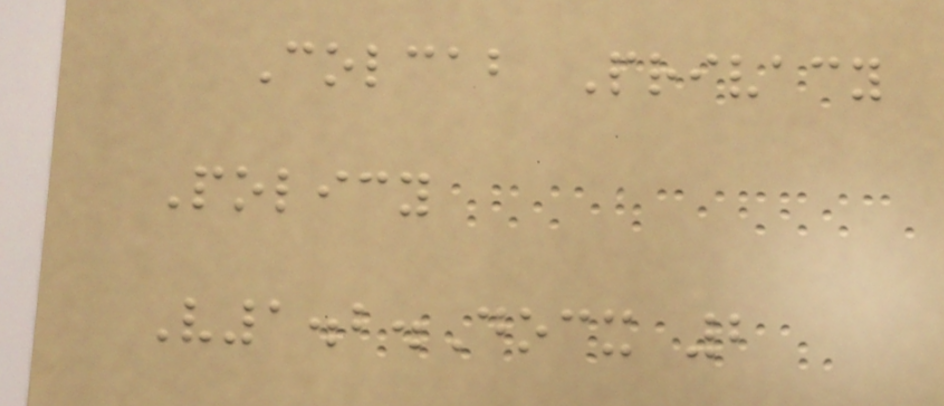Colcab Privacy
Policy
V1.2.Docx 2
